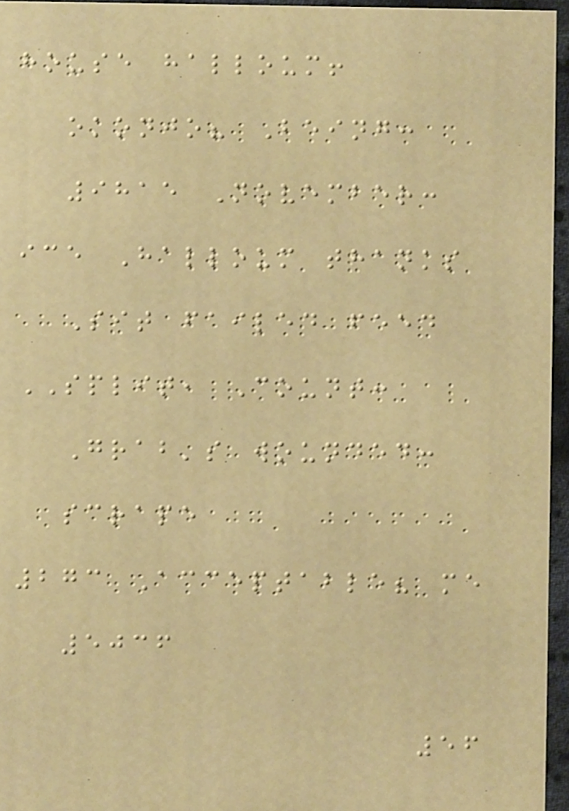house halloum!
okonjo? Being:
9815 November:
ice Halloum thanks
Sit failed feed
SPLIT, Count:
Grab's wounded:
scrape
273 Acceptable? me
5036
56
